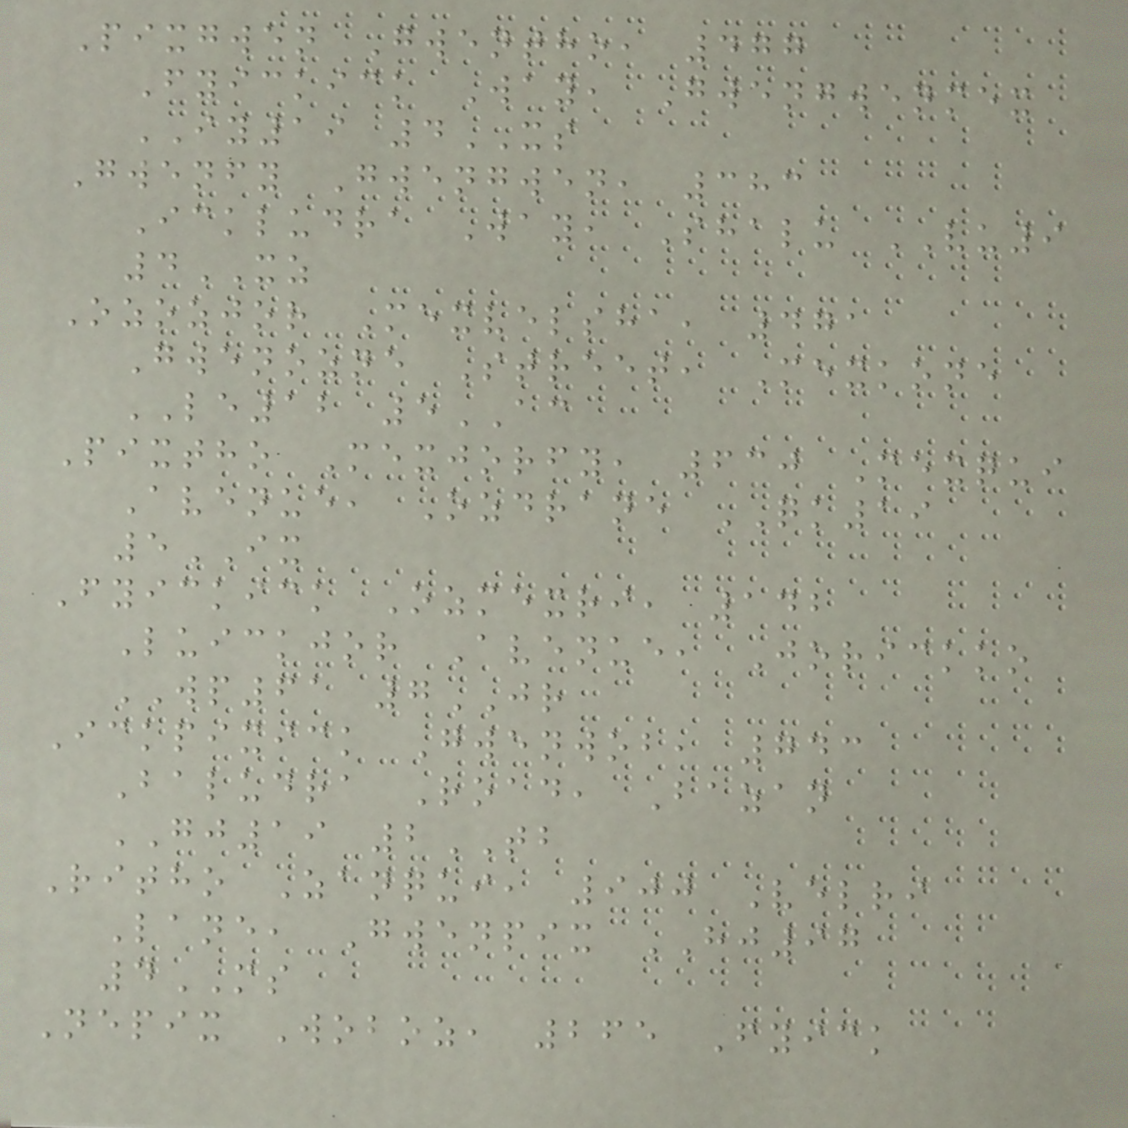Pixgwen Gwentho, 477
Fyickick Way, Gwengwenmex
IY19 4XS
Gwenfy Gwengwen, 383
Ickludra Way, Shalu VU9
4XZ
Ozozjor Mexvelsha, 471
Gwenozne Street, Mexkone
LE12 5AC
Pixtho Mexjorfy, 630 Mexqui
Avenue, Ozdrane QK19
5IX
Fyickick Ozmexri, 142
Luickjor Avenue, Jorickko
WP61 7JR
Ickpixick Gwenwob, 743
Baludra Road, Bazan
GJ19 2TB
Ritho Zanqui, 900 Velri
Lane, Gwenpix HJ97
4MS
Nepix Woboz, 265 Fyick
